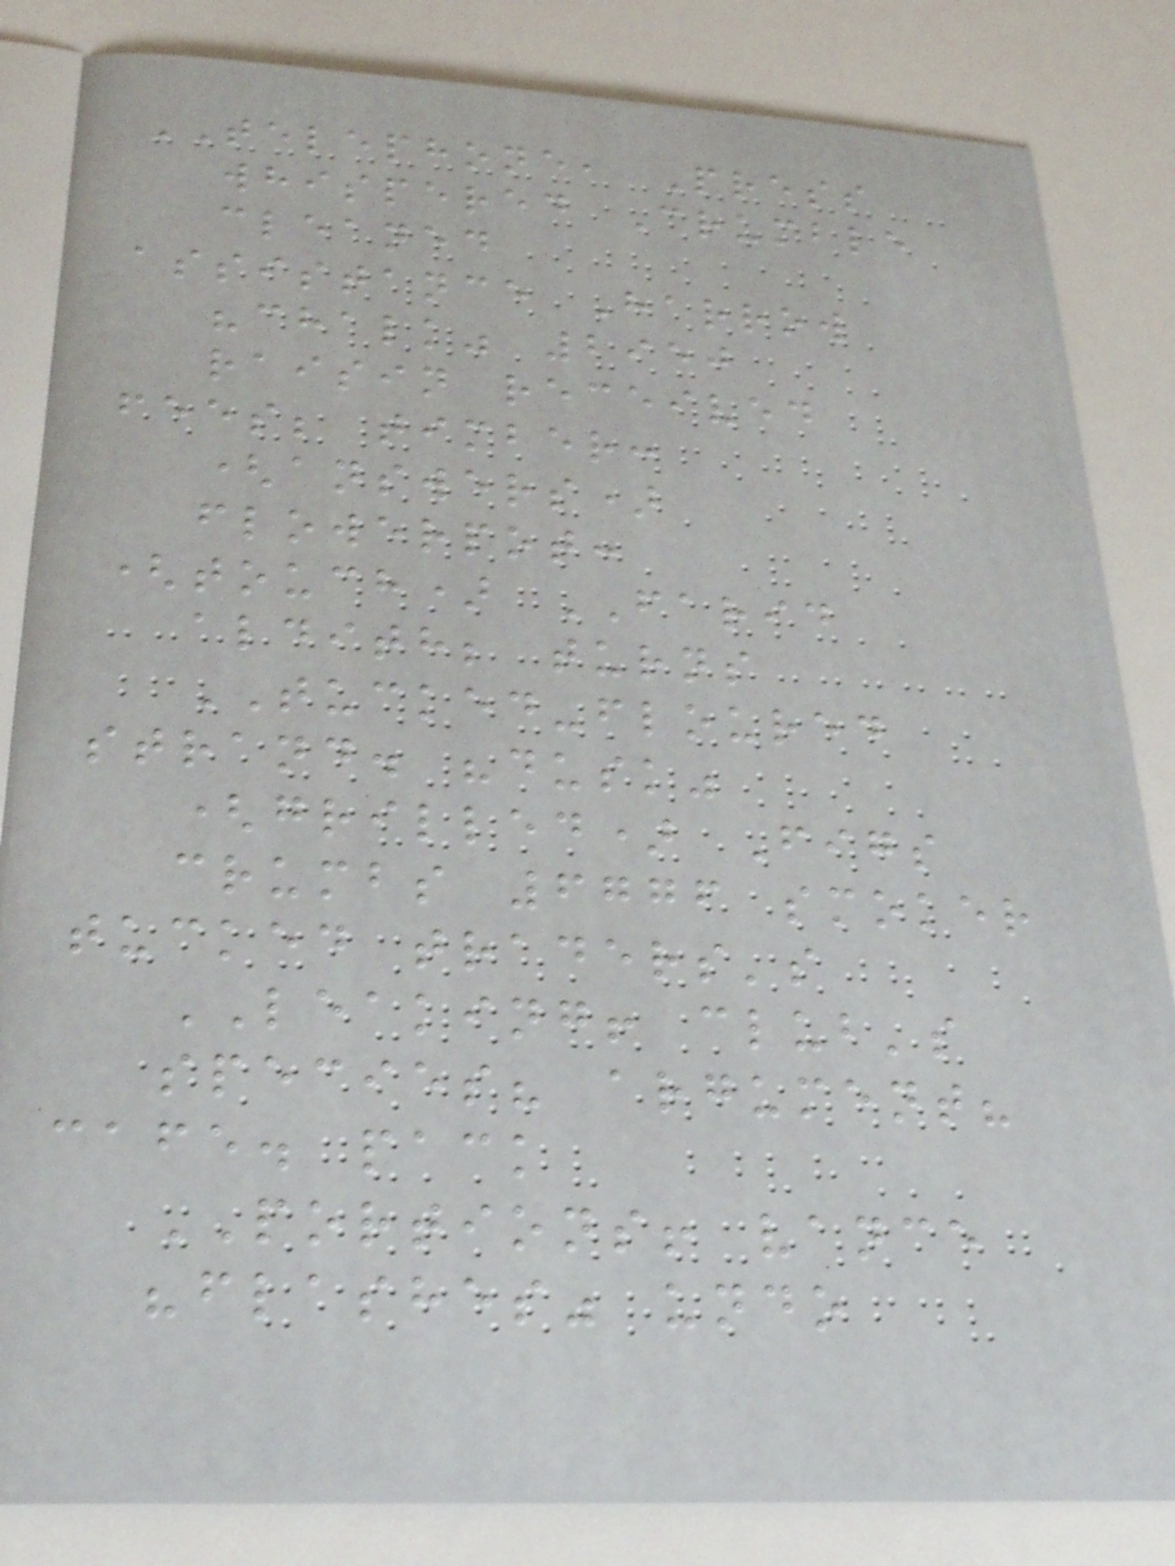TELEPHONE, Press
whispered Crumble
cleaned
assistance Harrow
"chalk" 2950
raisin received
fees; timber:
(answers)
flowerpot:
(touch) FARID
aldith; turns
TUCKED-floured
strand. "dusk"
(grilled) Figs
crumbs 6776 smoker
tucked traders's
LEAKING! club's
species? argument?
cafe. pack
PORTIONS! vance
"flashes" undo
